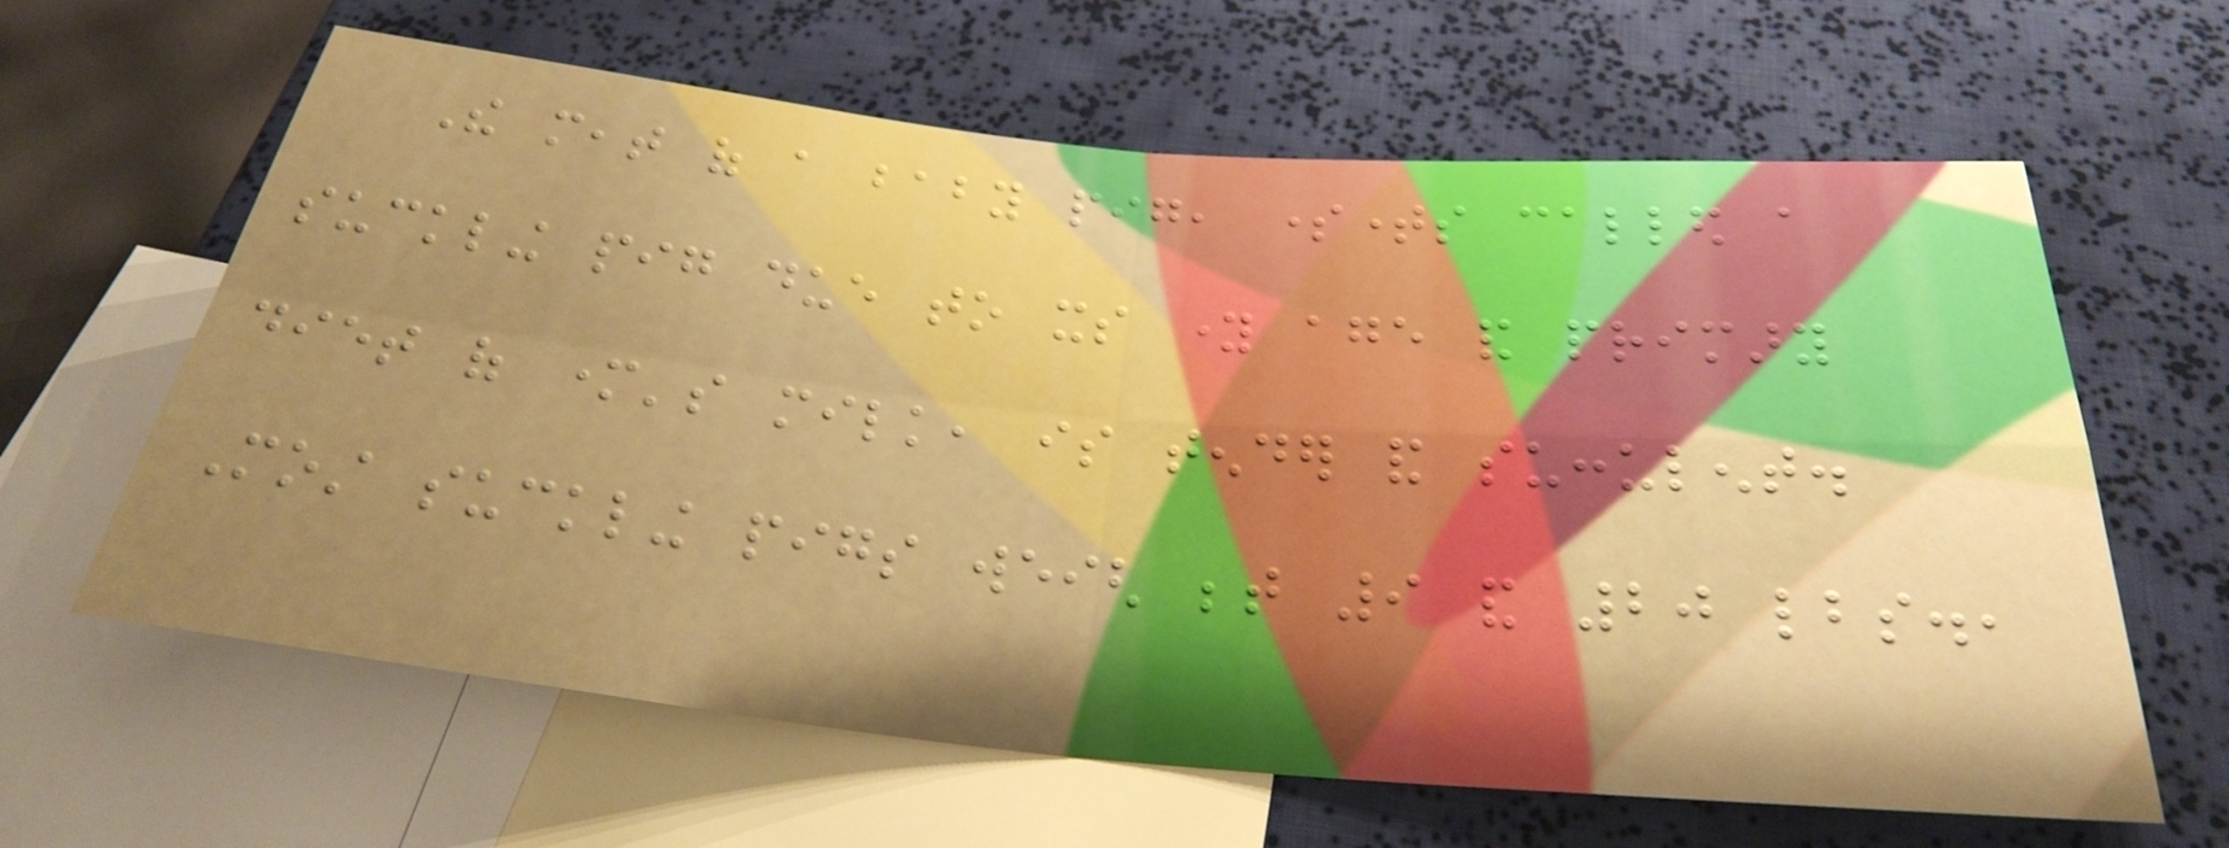The meat of a baby pig, sometimes called a
suckling pig due to its young age and primary
diet of mother's milk, is tender and succulent.
Most suckling pigs weigh between 9 and 20 lbs.,
